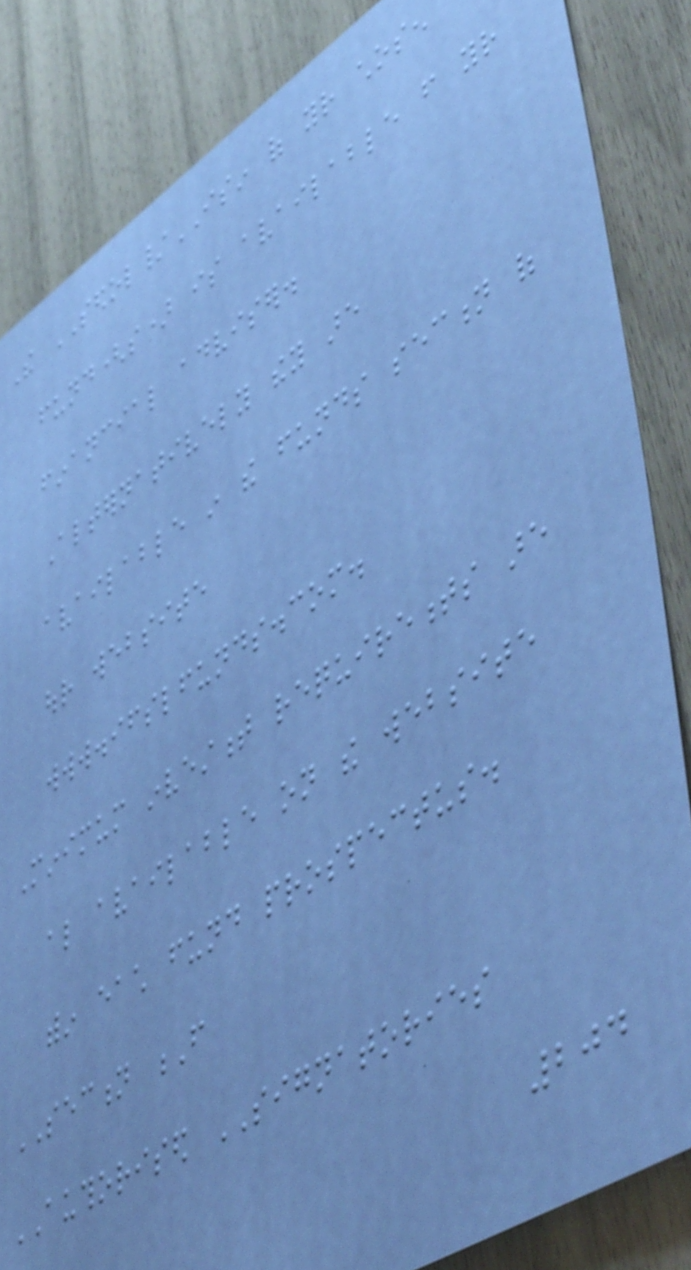The SEDOL/ISIN of your chosen
fund(s) is available from your
financial adviser.
Alternatively they are
available in the funds section of
our website
www.ifslfunds.com.
Minimum investment requirements are
also available on the website
within each fund prospectus.
SECTION F
AUTHORISED SIGNATORIES
204
